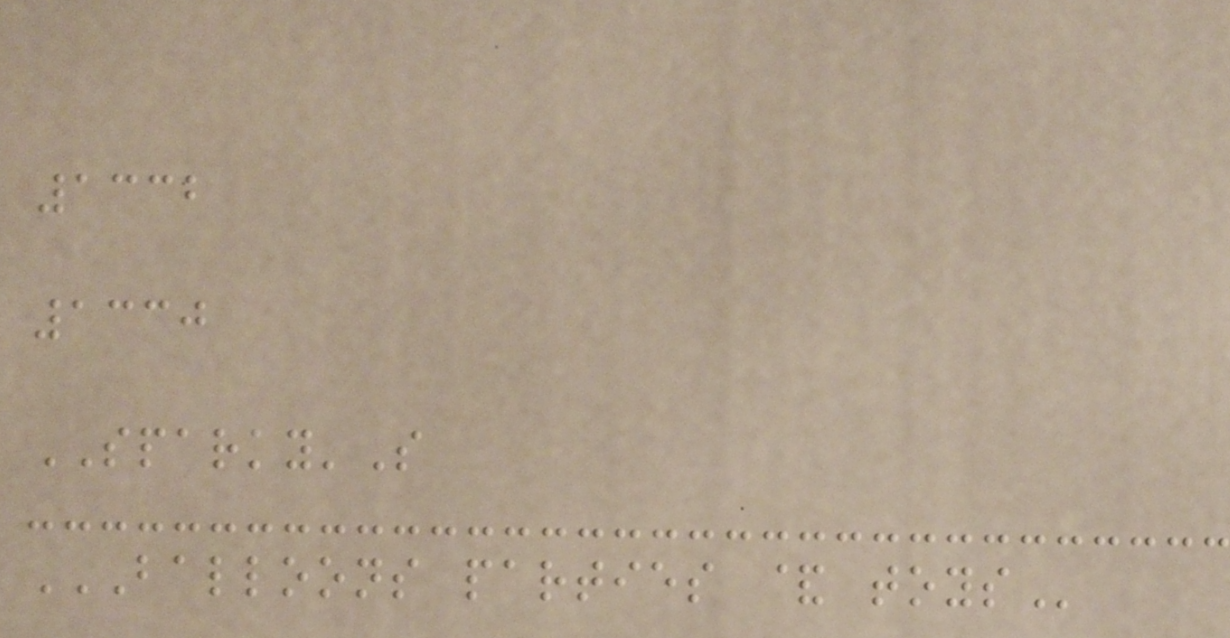1332
1330
SPARKY'S
BALLOONS PARTIES & TOYS
